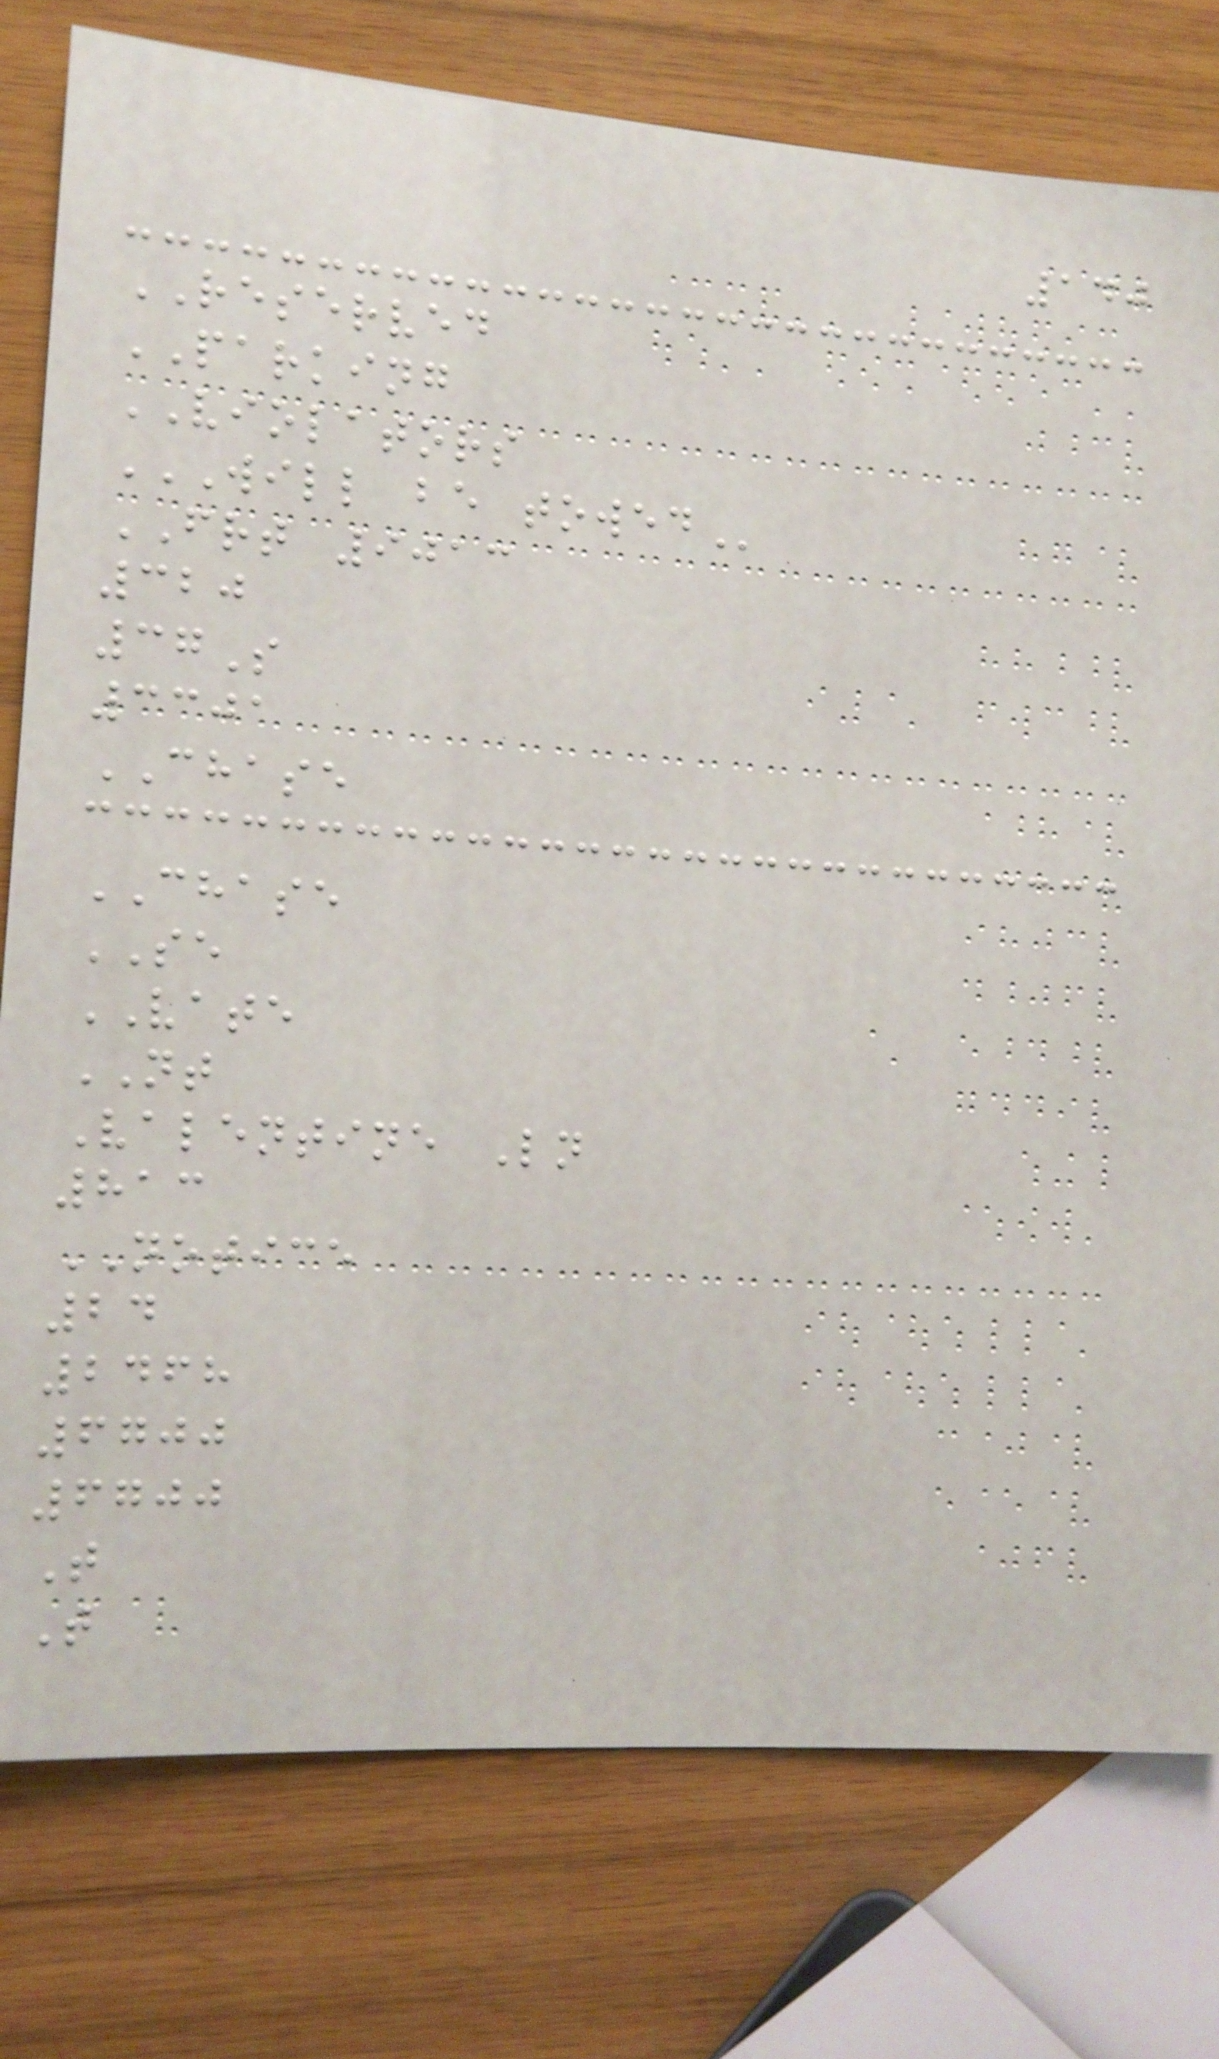140
RESERVED
PARKING
VIOLATORS
WILL BE TOWED
FRT 9013
320
37S
3301
CHASE
CHASE
SE
VATE
NT
Valentine Ln
813
NOTICE
24
2468
6700
6700
T
T
